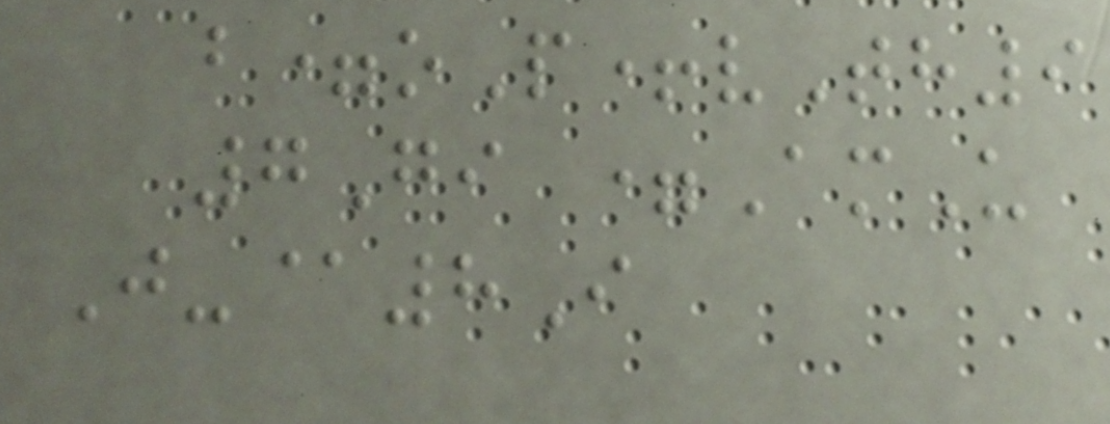b=oP+vTh9
7Gi =AmU
J-@8I
